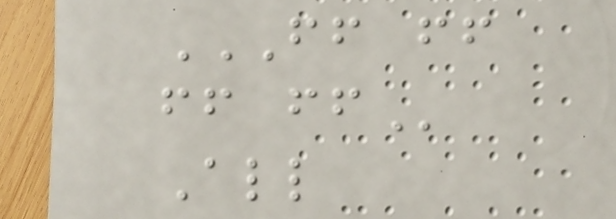FF FF
FF FF
All
